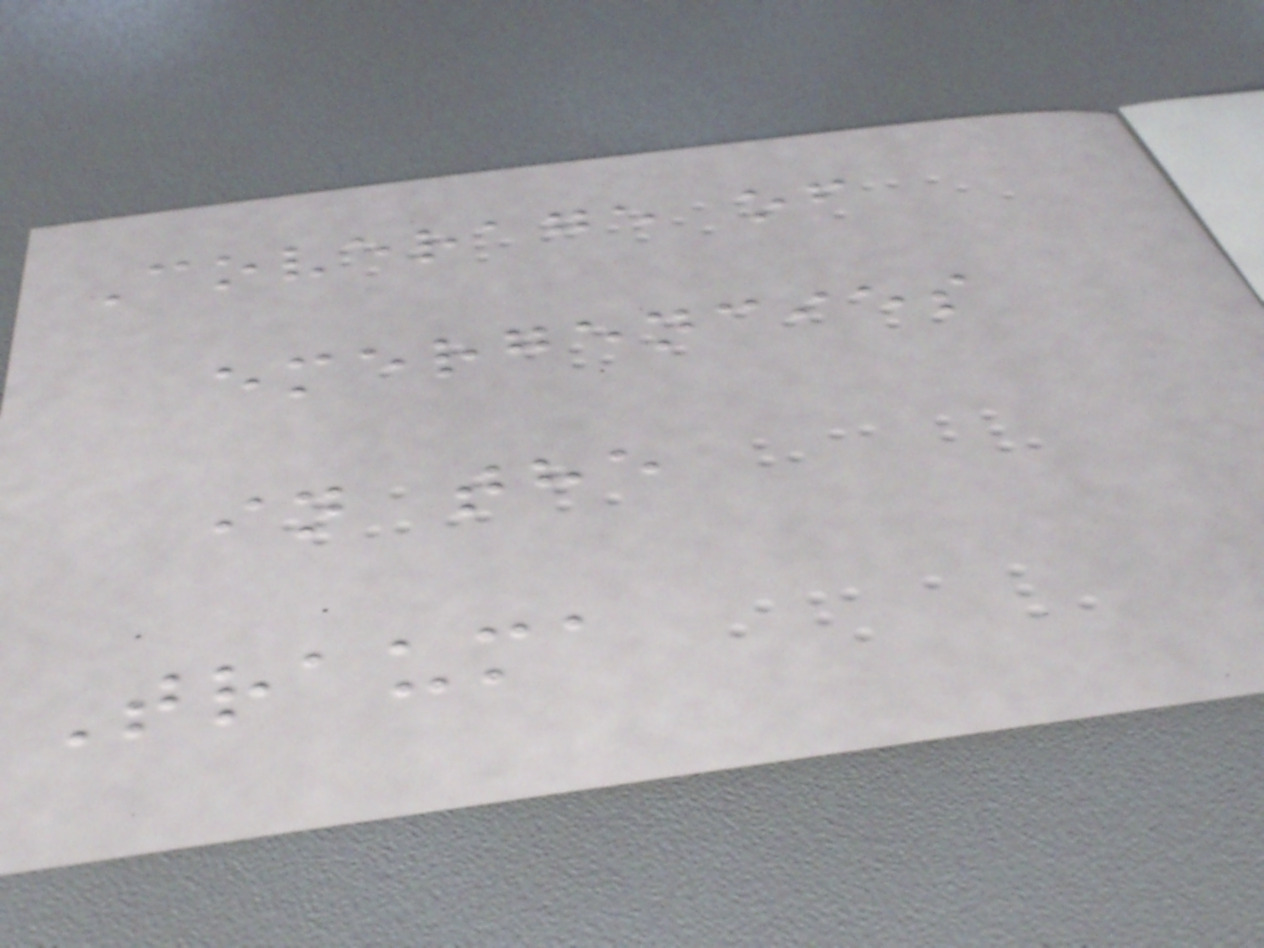Coverage of
emergencies
in the
Trauma
